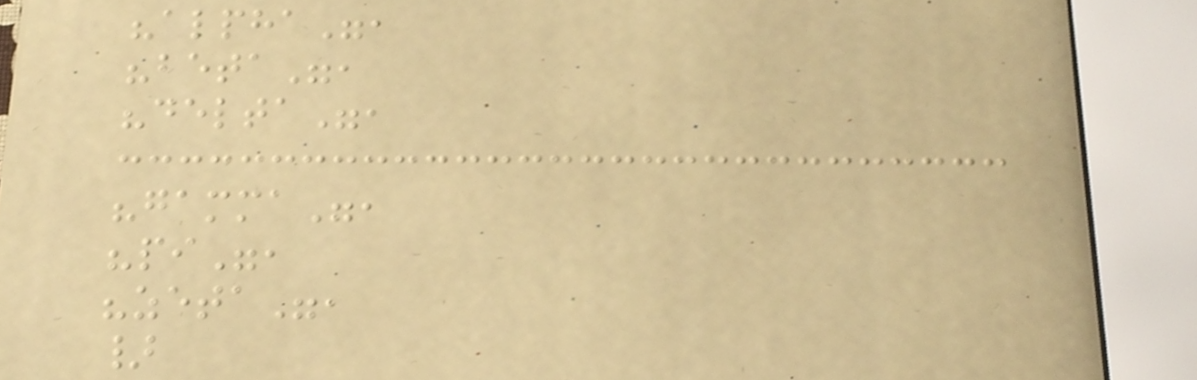"alpha",
"beta",
"delta",
"gamma",
"pi",
"zeta",
}
